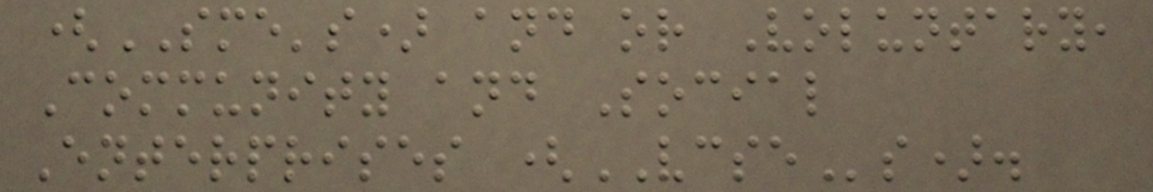(SME's) and or Voluntary,
Community and Social
Enterprises (VCSEs).
